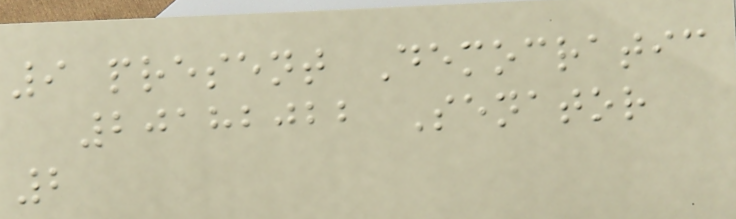9 present Democratic
20182022 Senator
2
